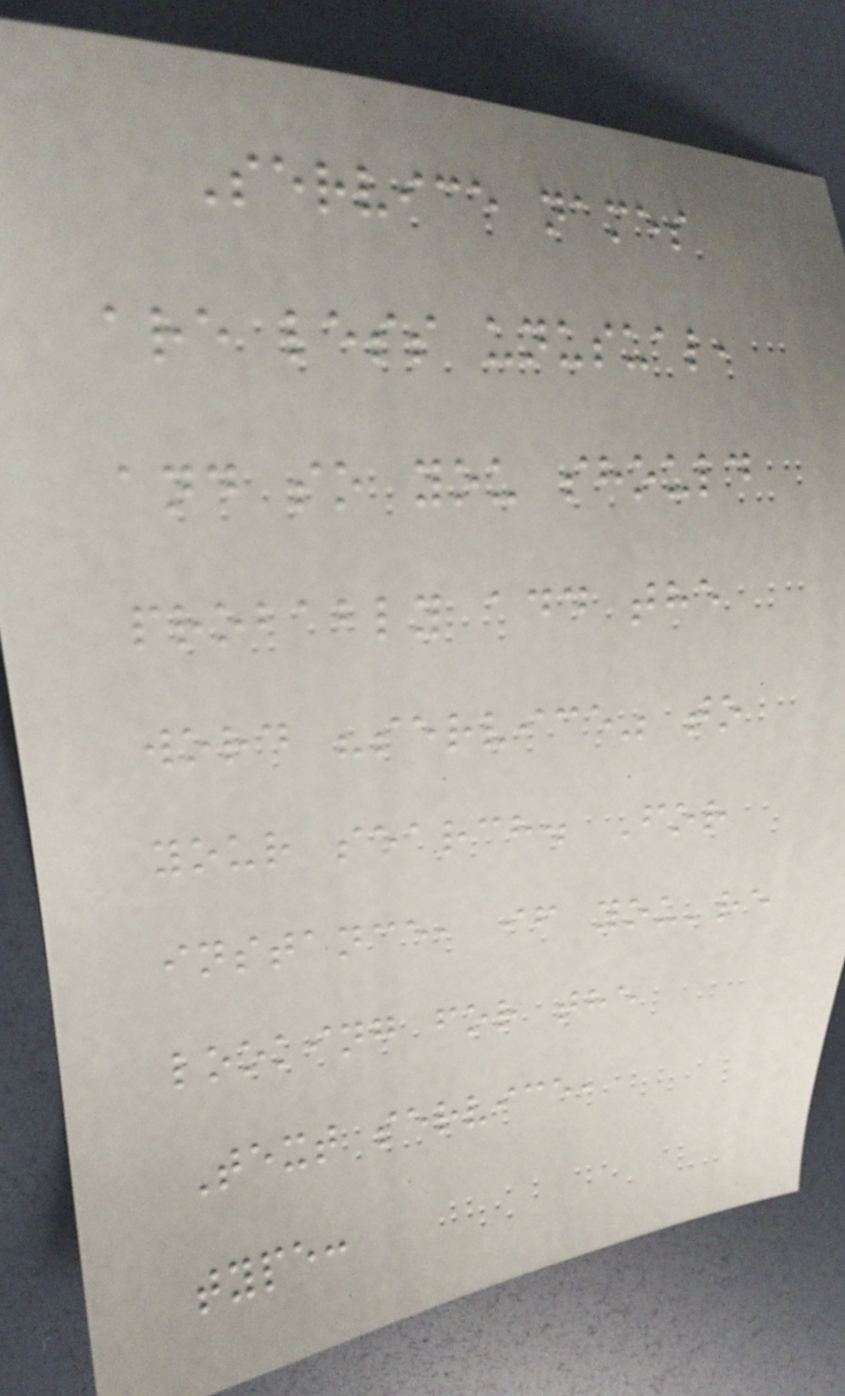Service names
are less unusual,
and so you should
probably add the
word "service" to
your search. For
instance, if you're
looking for the
Text service,
type:
